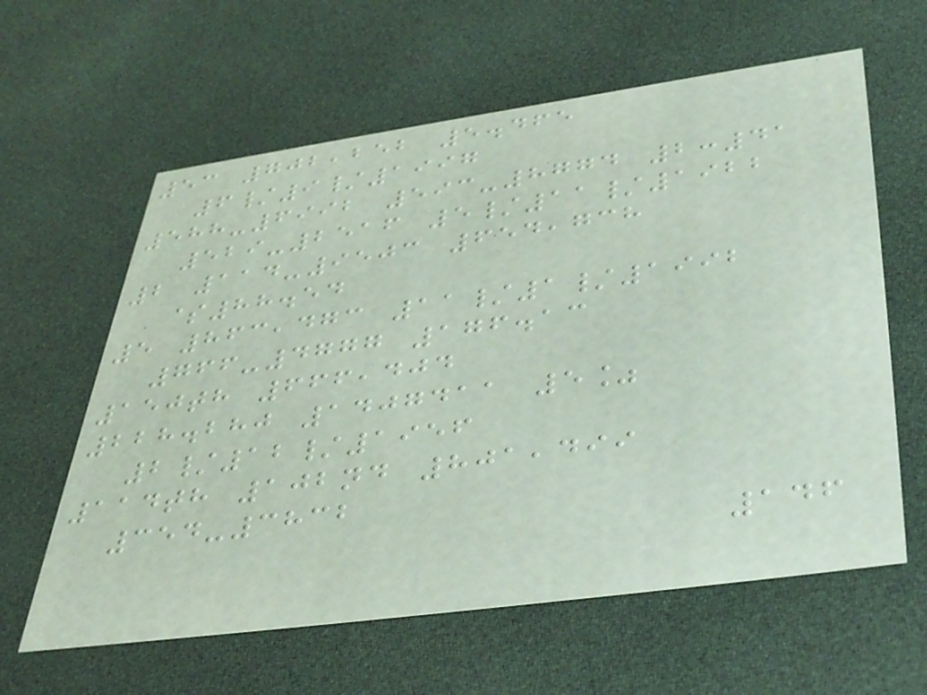53 702,252 5.465
6/9/1997
588-6992 593-8774 2:41
529-2516 5/11/1922
2 114-9503 654,738
$88.54
5 863,473 11/1/1992
766-4777 176.13
150th 666,404
228.280 1407411 5%
2/12/1956
114th 102nd 801,499
354-3832
146
